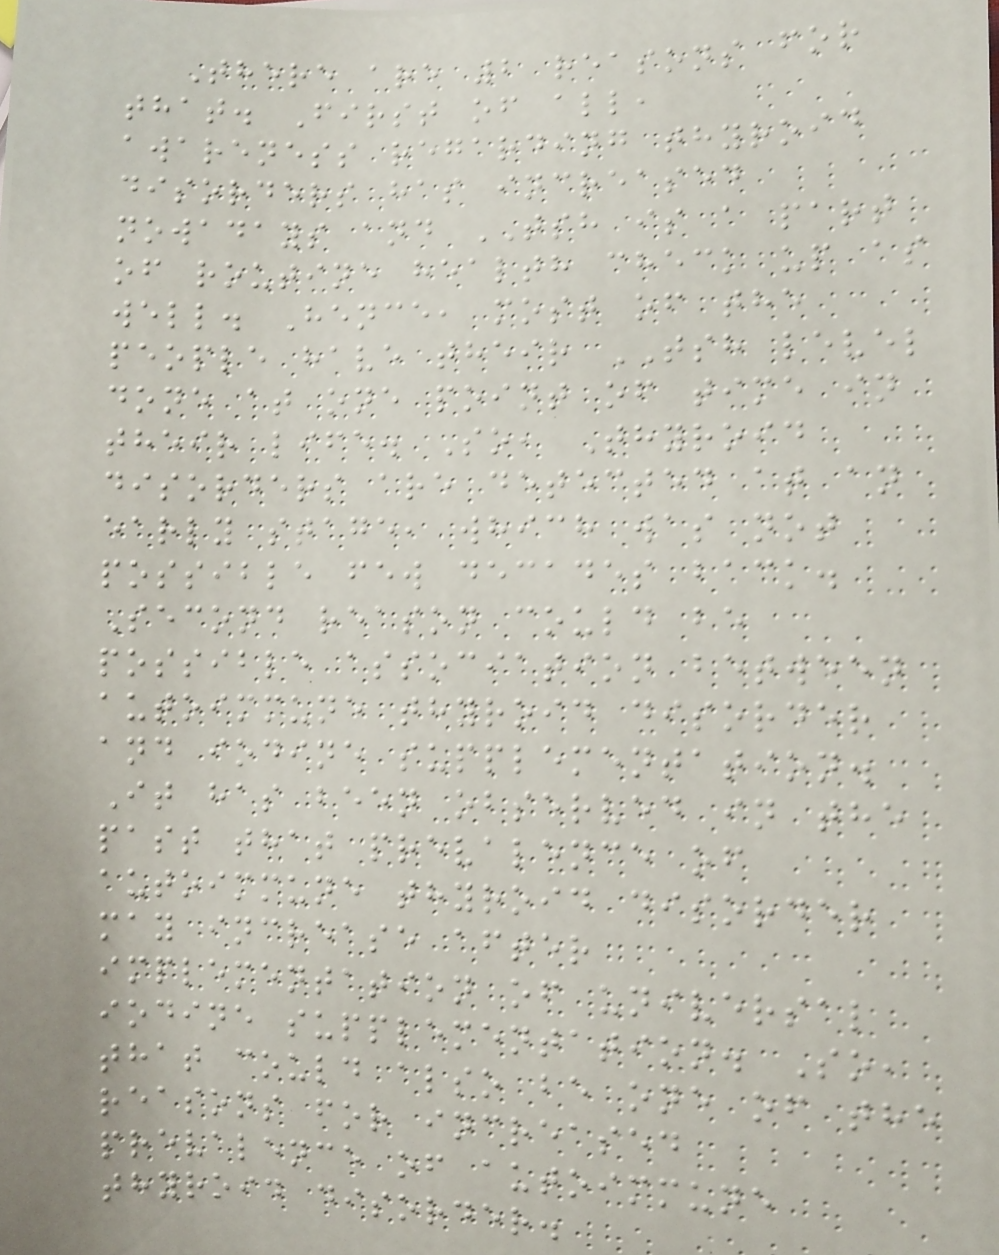There are 2 reasons for
that. First of all,
awareness regarding thyroid
disorders has increased
nowadays and TSH is a part
of routine health check up as
well. Hence, most of the
people have their TSH level
done at one point of time in
their life. So, Thyroid
disorders are detected at an
early stage, which was not
possible few decades back.
Second reason could be
possible association between
autoimmune thyroid disorder
and iodine supplementation.
It has been observed in the
past that prevalence of
autoimmune thyroid disorder
may increase after
implementation of universal
iodine supplementation. So,
that could also be one of the
reasons for increased
prevalence of autoimmune
thyroid disorder.
